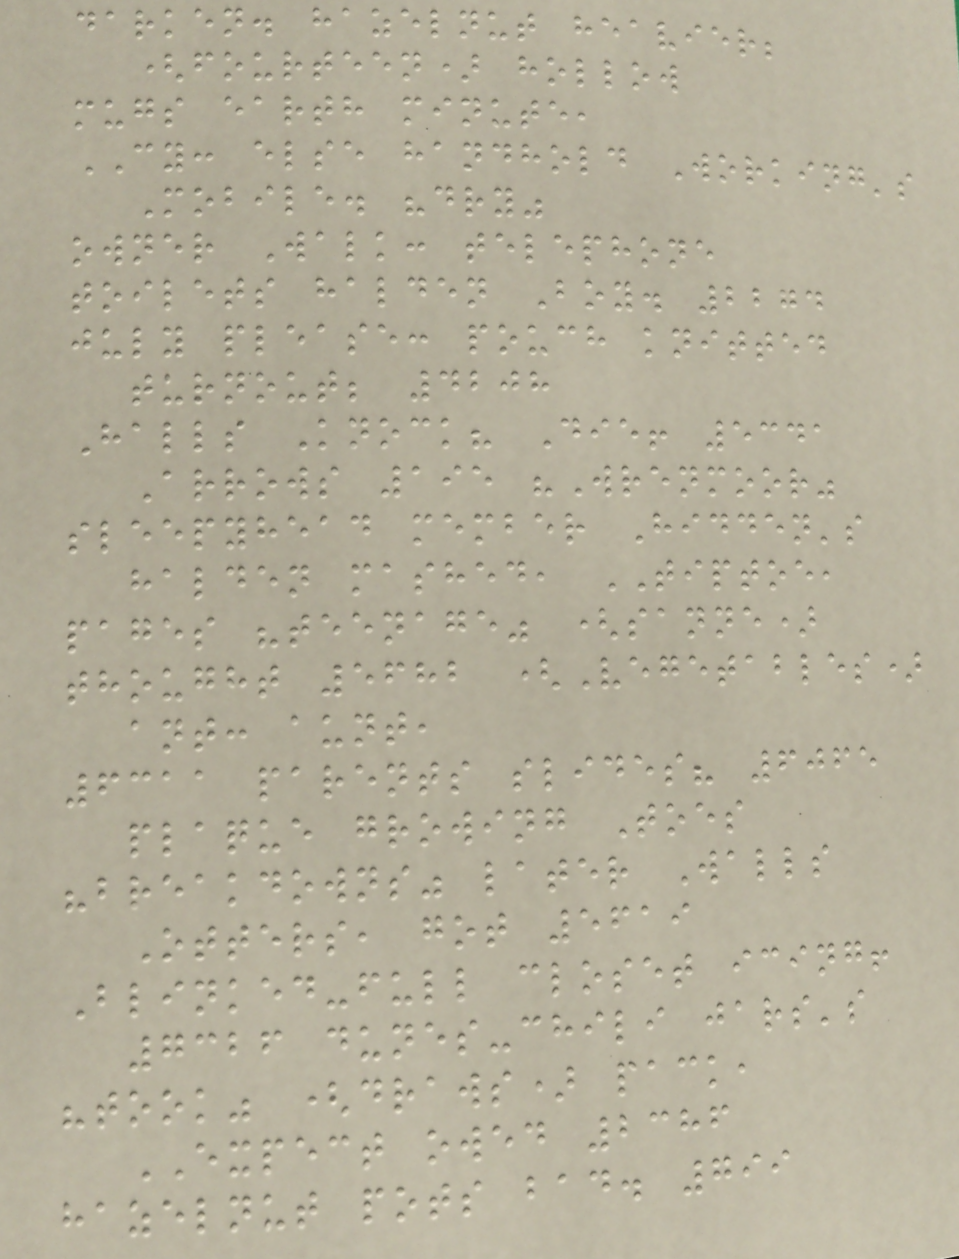darken. hazelnut heavier;
(fourteen) hollow
mugs earth minute,
CY: else handhold Working's
Mobile. "dry"
owner Walk: telephone
toilets halden Boy. 2274
july please: pouch knitted
turnout; 4208
Halls Knock? Die! 5341
Arrows 195 "Wrenmoor"
sleepyhead member Hidden's
halden mashed, TIPTOE,
pages "teenage" (sanne)
thought 5682 (Vegetables)
ant: aunt,
6311 parents slides? 6065
plaque growing Toes
"breakdowns" later Walls
Otters, got 5619
Blinked-full closet icing!
7326 dunes-chili jars's
"took" (draws) pack,
EXPECT owed 2386
hazelnut pots bad. 799
